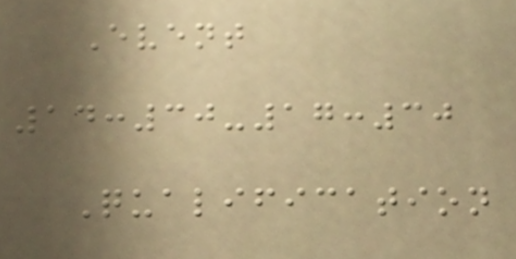Event
14:30-17:30
Qualification
